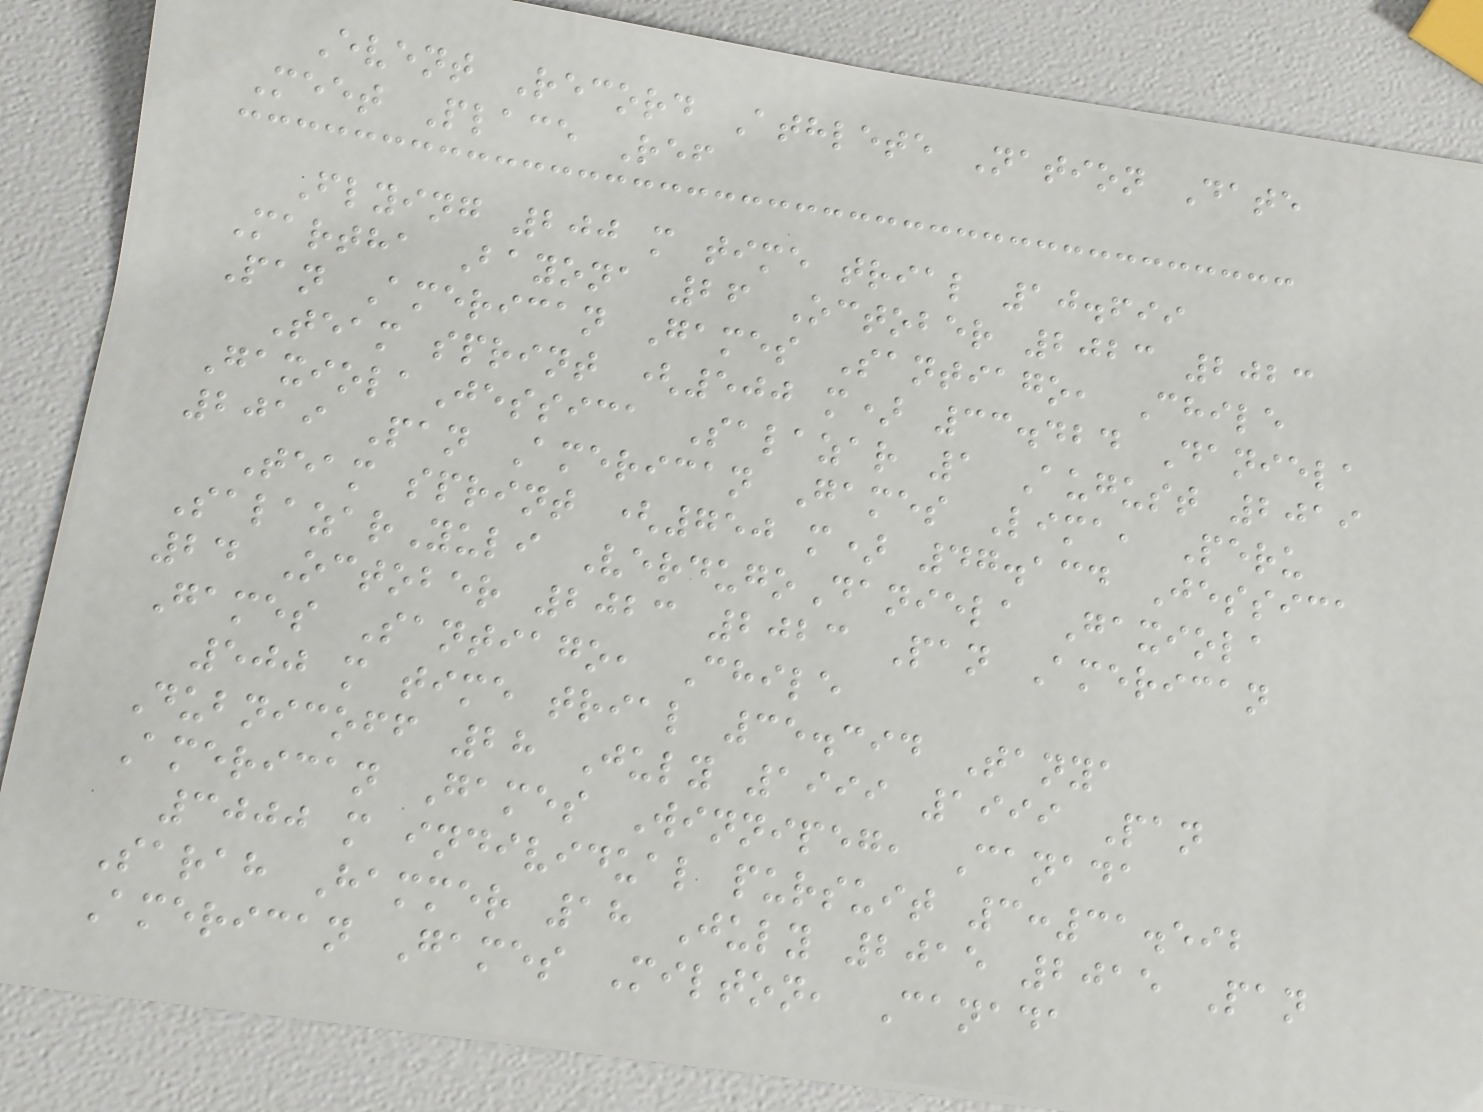Event Record Athlete Nation Date
Meet Place Ref
Flying 200 m time trial 10.699
Martha Bayona 26 October 2023 2023
Pan American Games Santiago, Chile
Team sprint (500 m) 33.424 Daniela
GaxiolaJessica Salazar 1 August 2019
2019 Pan American Games Lima, Peru
Team sprint (750 m) 47.134 Jessica
SalazarYuli VerdugoDaniela Gaxiola
24 October 2023 2023 Pan American
Games Santiago, Chile
500 m time trial 35.394 Tanya
Dubnicoff 28 July 1999 1999 Pan
American Games Winnipeg, Canada
3000 m individual pursuit 3:31.592
Sarah Hammer 18 July 2015 2015 Pan
American Games Milton, Canada
